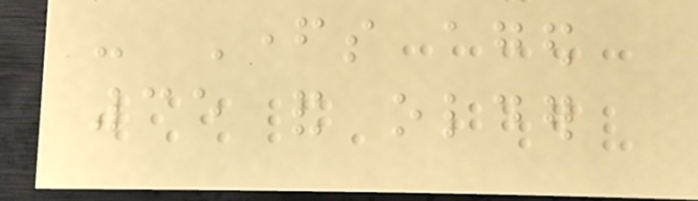- Fathers aged
35 and older
